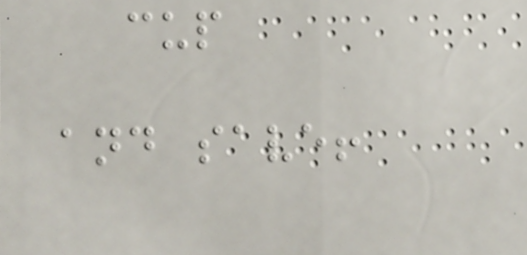cup
and save!
